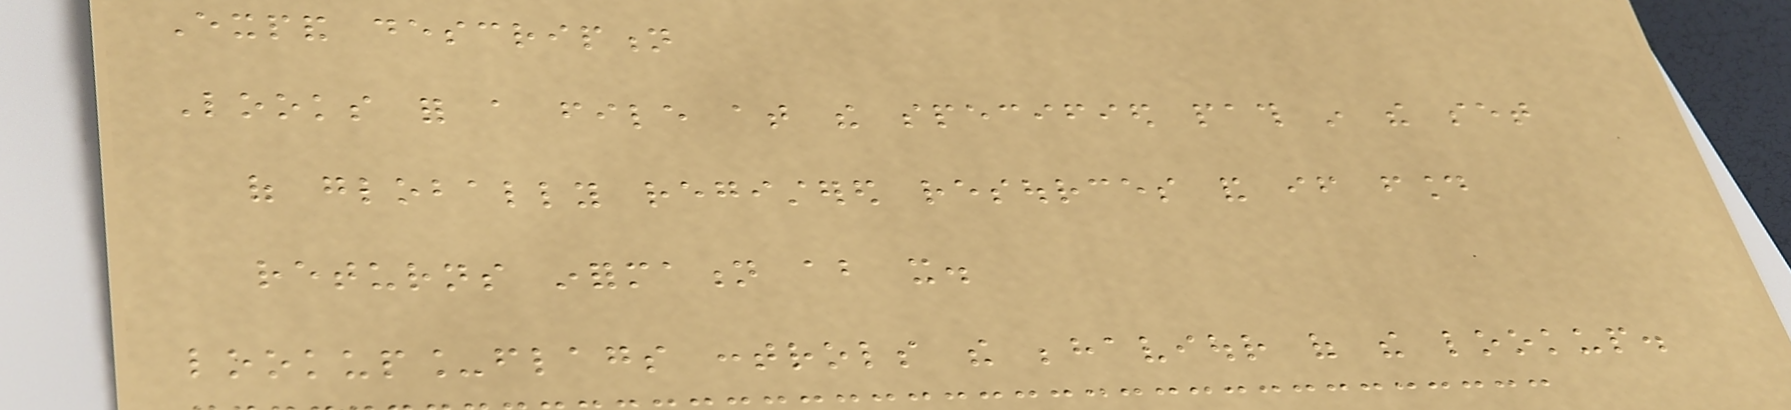Expand description
Looks for a file at the specified path in the set
of globally registered resources and if found
returns information about it.
lookup_flags controls the behaviour of the lookup.
